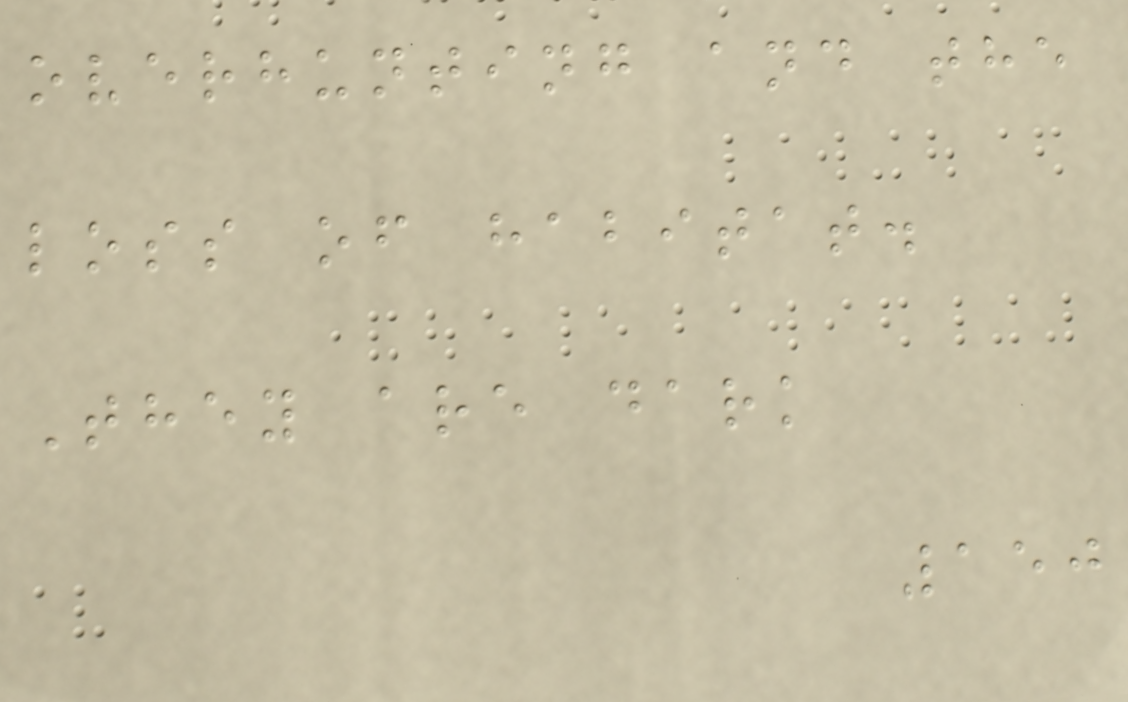overhunting and the
loss of habitat.
They are dark
150
